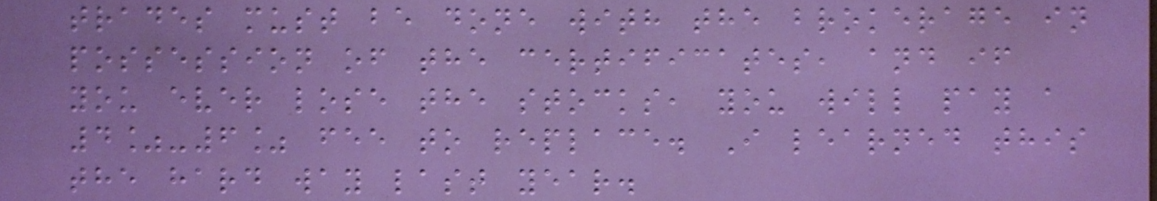trades must be done with the brokerage in
possession of the certificates, and if
you ever lose the stocks, you will pay a
4%-6% fee to replace. I learned this
the hard way last year.
